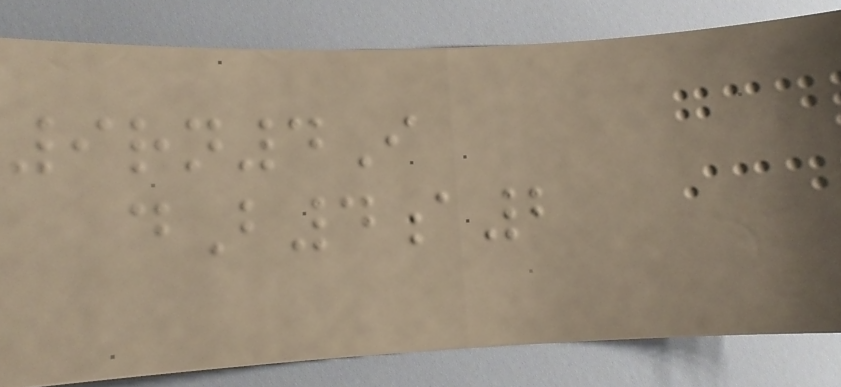9rn4I
dB4a2
